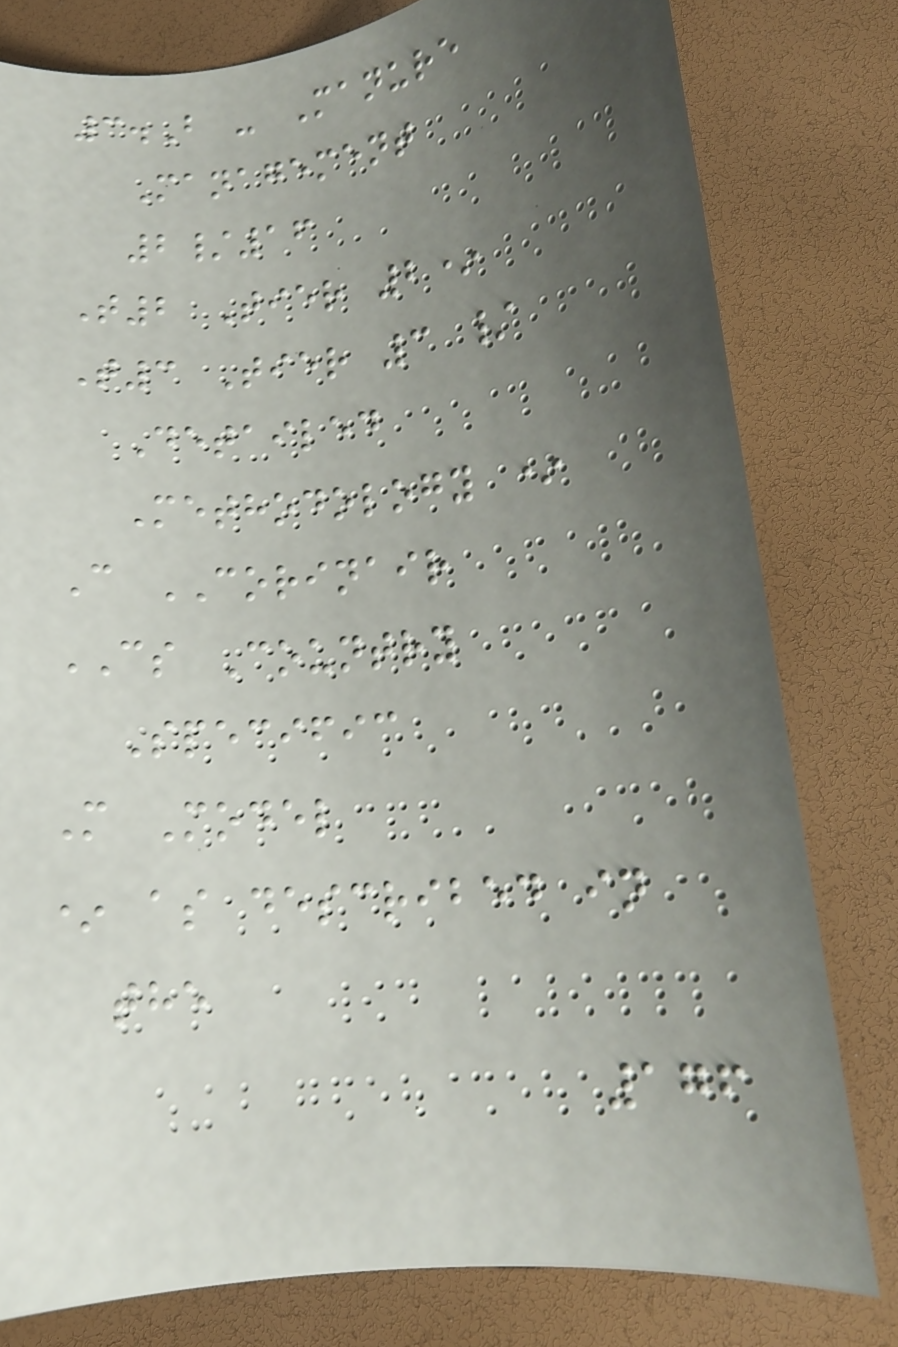3.B - Manure
Management
2/16
T2 Tier 2*
T3 Tier 3 /
Detailed
Methodology *
C CORINAIR
CS Country
Specific
M Model
* as described in
the
176
